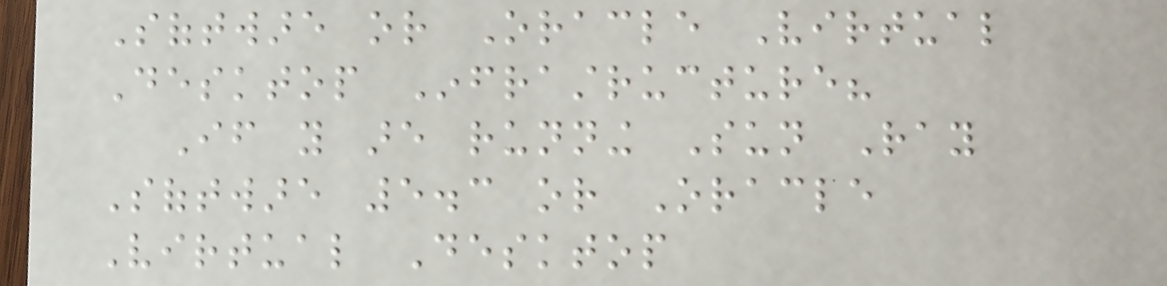Software or Oracle Virtual
Desktop Infrastructure?
If you are running Sun Ray
Software 5.3 or Oracle
Virtual Desktop
